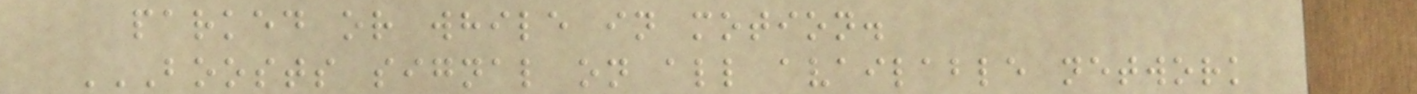parked or while in motion.
BOOSTS SIGNAL ON ALL AVAILABLE NETWORK
